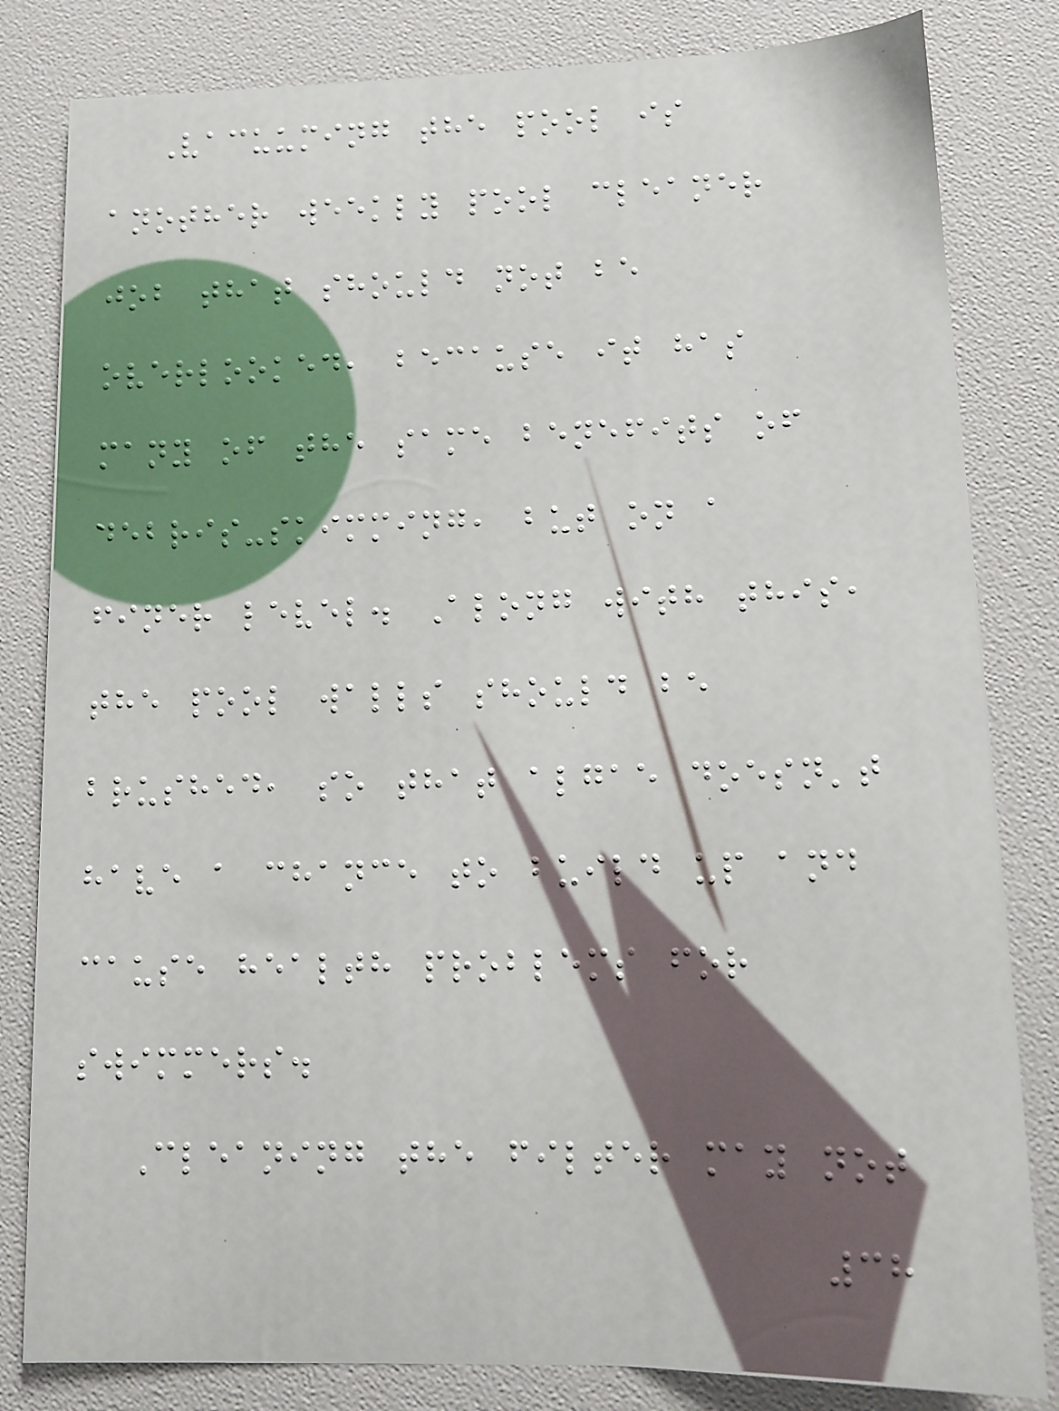Vacuuming the pool is
another weekly pool cleaner
job that should not be
overlooked, because it has
many of the same benefits of
debris-skimming, but on a
finer level. Along with this,
the pool walls should be
brushed, so that algae doesn't
have a chance to build up and
cause health problems for
swimmers.
Cleaning the filter may not
38
